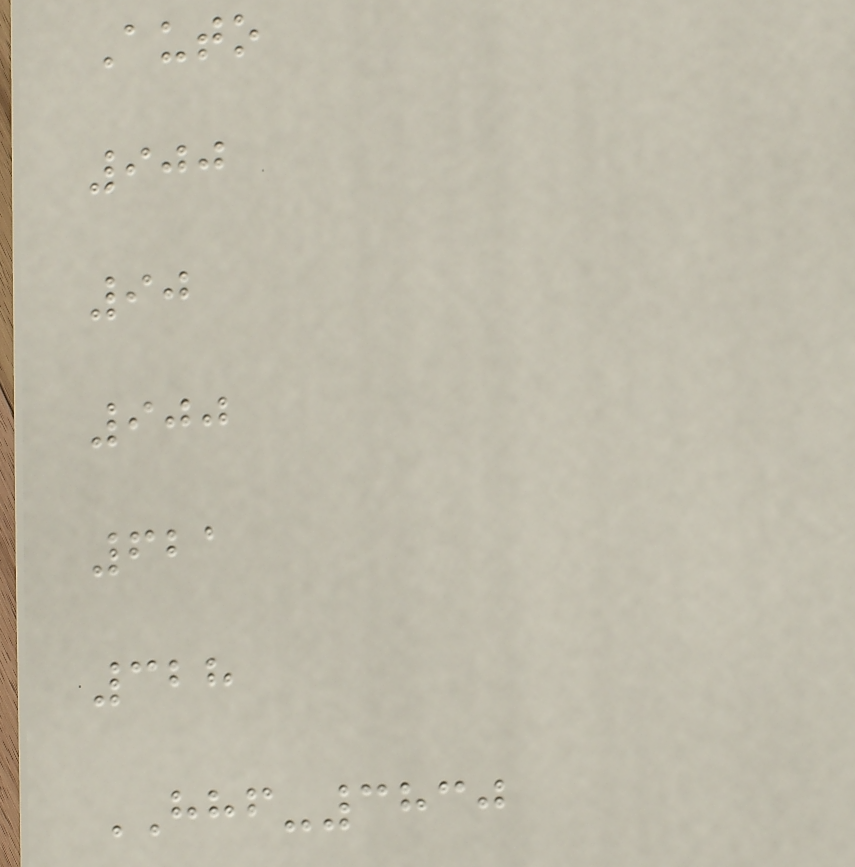Auto
900
90
900
621
328
HHF-3830
